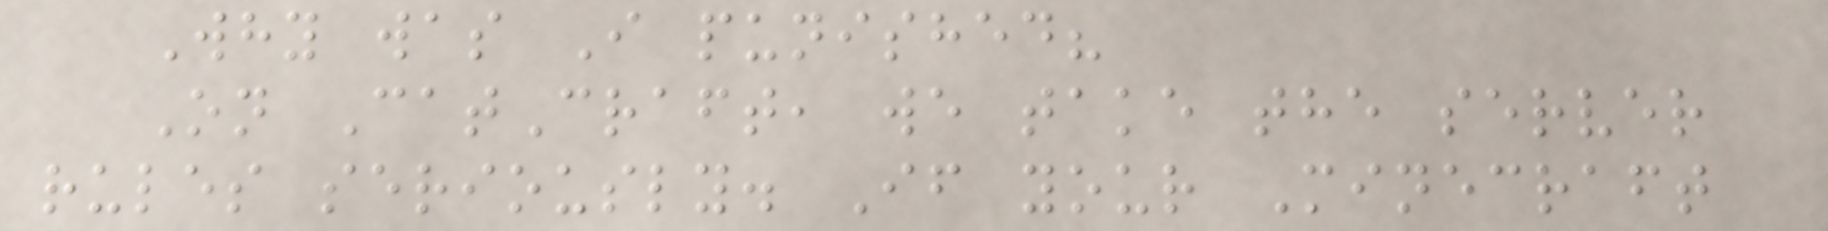Why was I punished?
On CatCraft, we take the server
rules seriously. If your Minecraft
